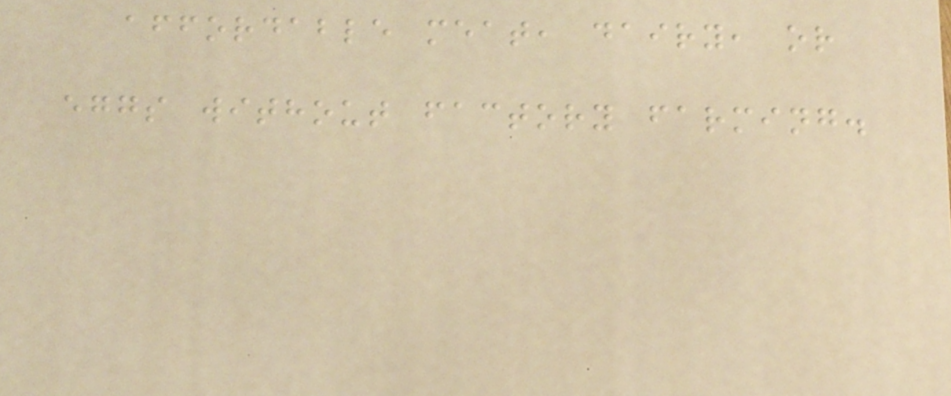affordable meat, dairy, or
eggs without factory farming.
